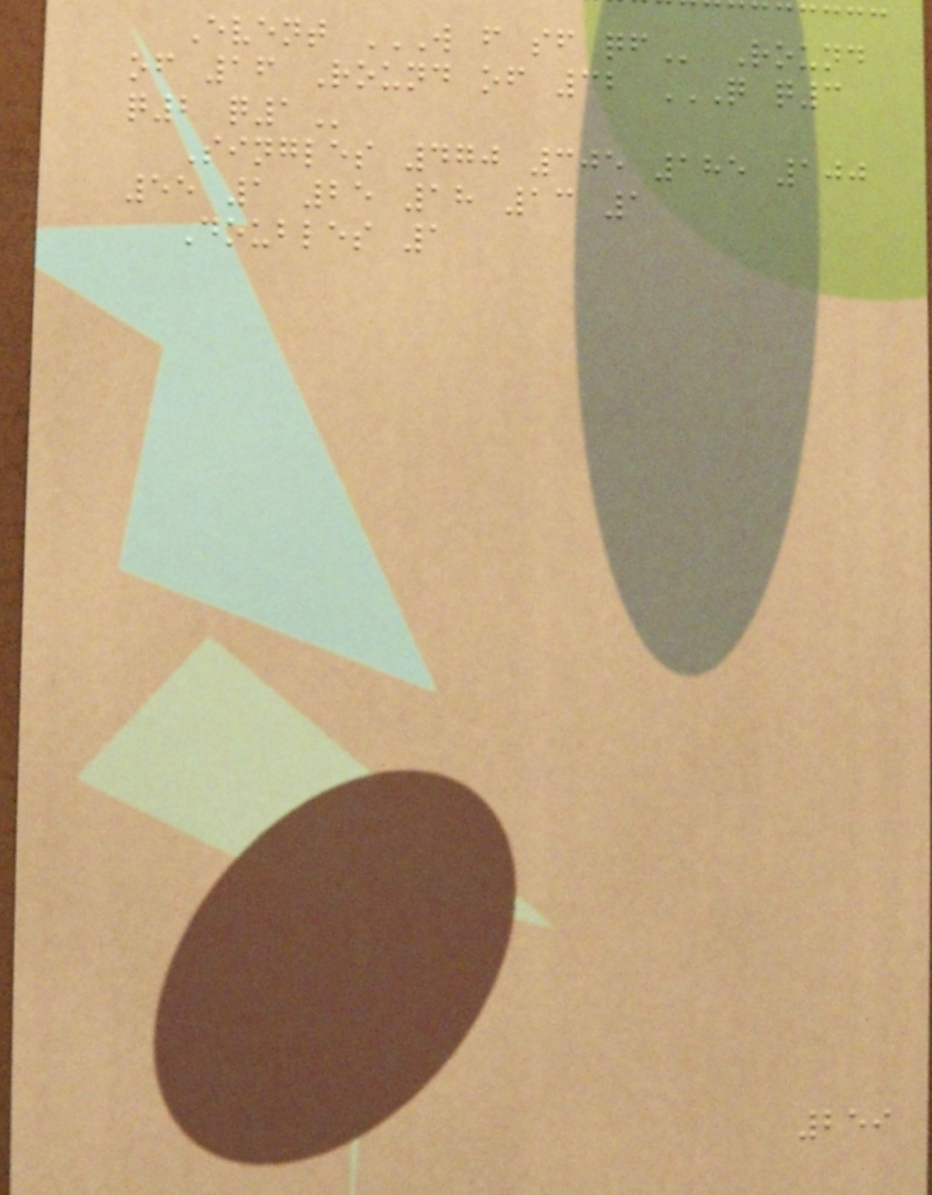Event W F SF QF Round
of 16 Round of 32 Q Q3
Q2 Q1
Singles 470 305 185 100
55 1 25 18 13 1
Doubles 1
259
